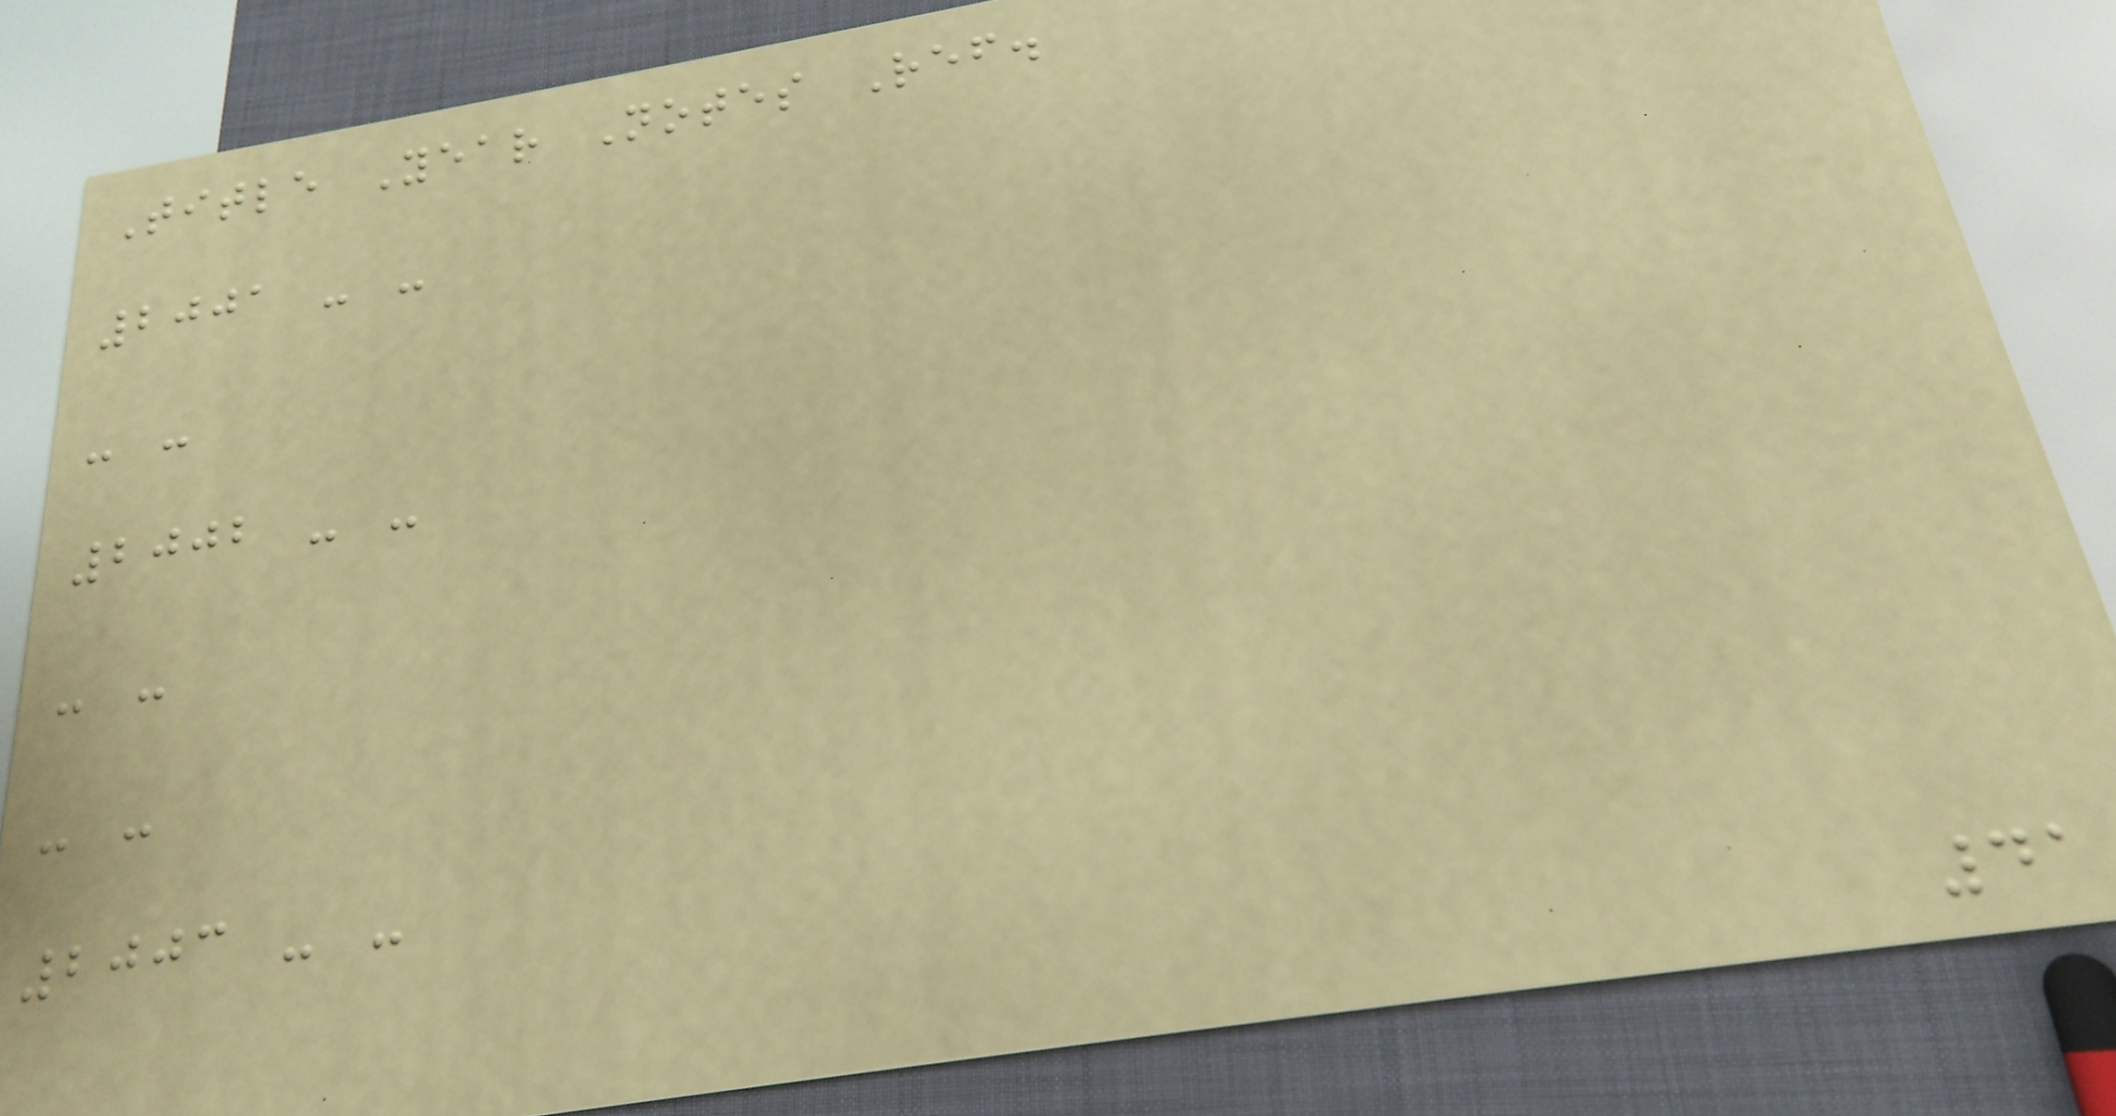Title Year Notes Ref.
2001 - -
- -
2002 - -
- -
- -
2003 - -
41
